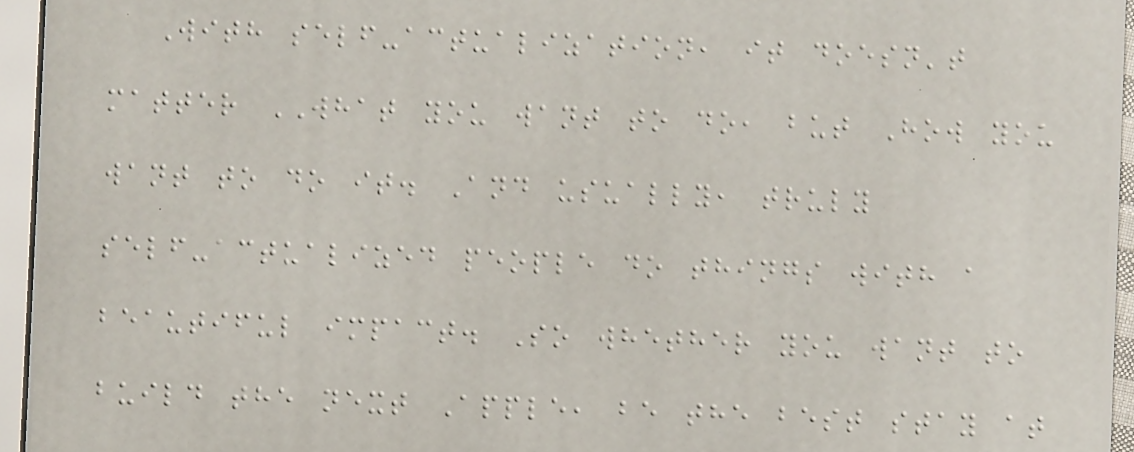With self-actualization, it doesn't
matter WHAT you want to do, but How you
want to do it. And usually, truly
self-actualized people do things with a
beautiful impact. So whether you want to
build the next Apple, be the best stay at
